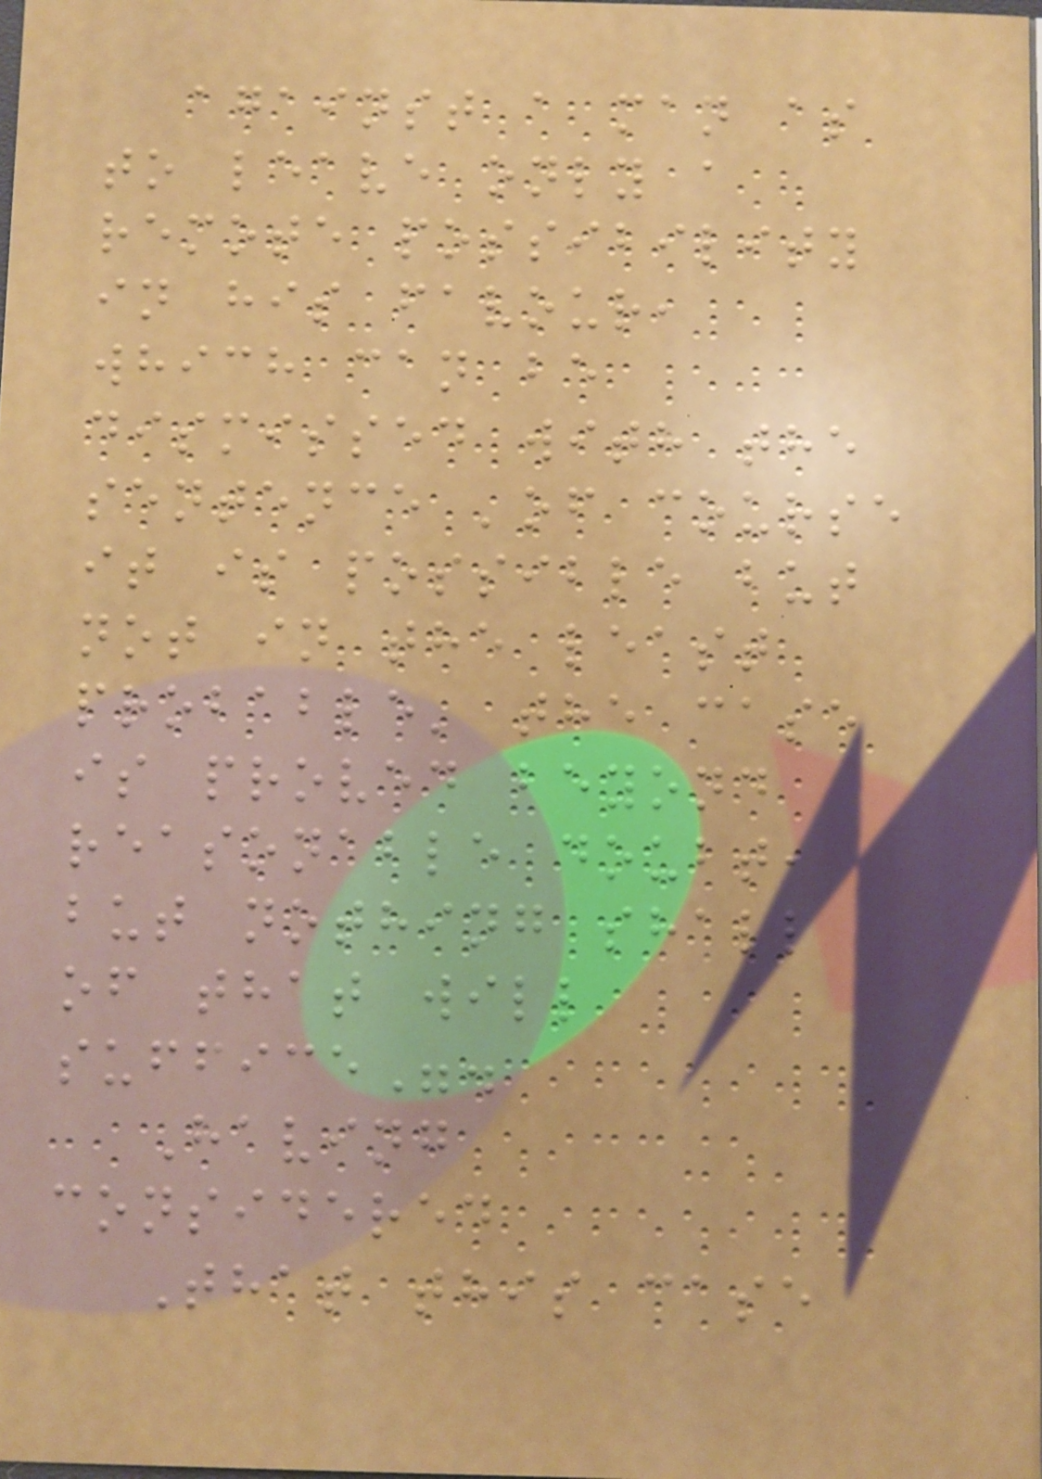against a man as
to leave only a
remote possibility
in his favour,
which can be
dismissed with the
sentence 'of course
it is possible but
not in the least
probable' the case
is proved beyond
reasonable doubt,
but nothing shall
of that will
suffice".
Having
considered
That this case
